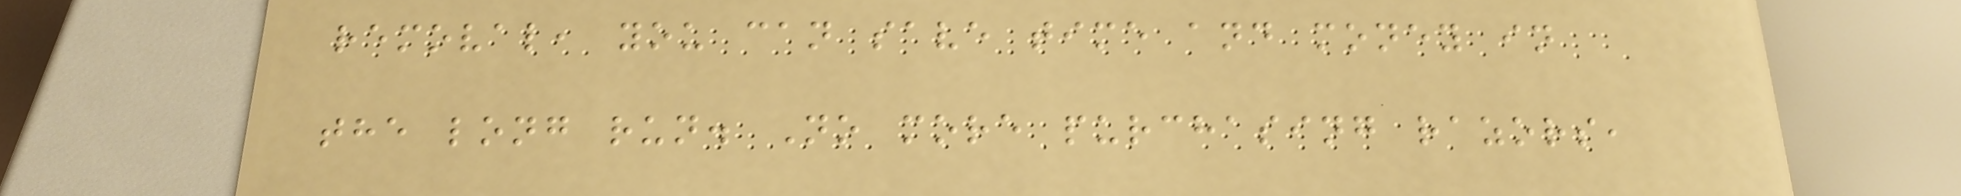removal, you can save time and money in
the long run. No more purchasing razors,
